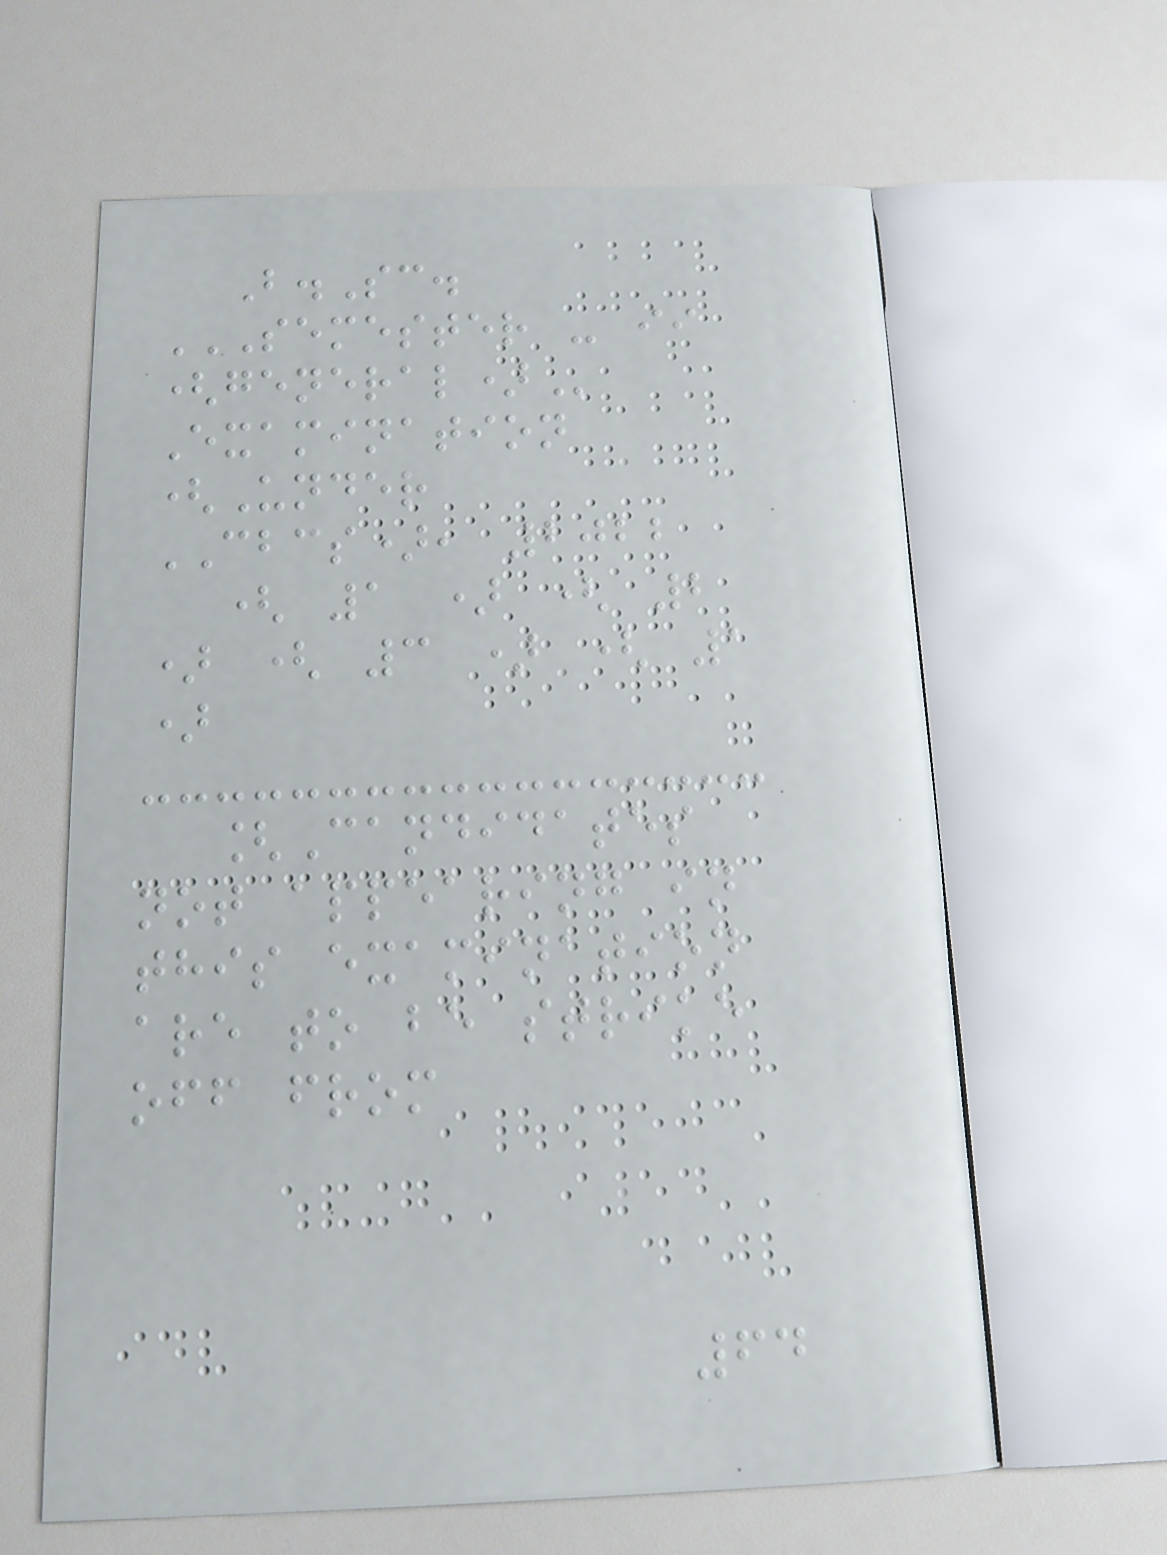B.Sc.
SEMESTER - II
(GENERAL)
Examination
(Under
CBCS), 2022
( 1 ) ( 2
) ( 3 ) ( 1
)
[Candidates
not appearing in
this examination
are to be strike
off from
64
